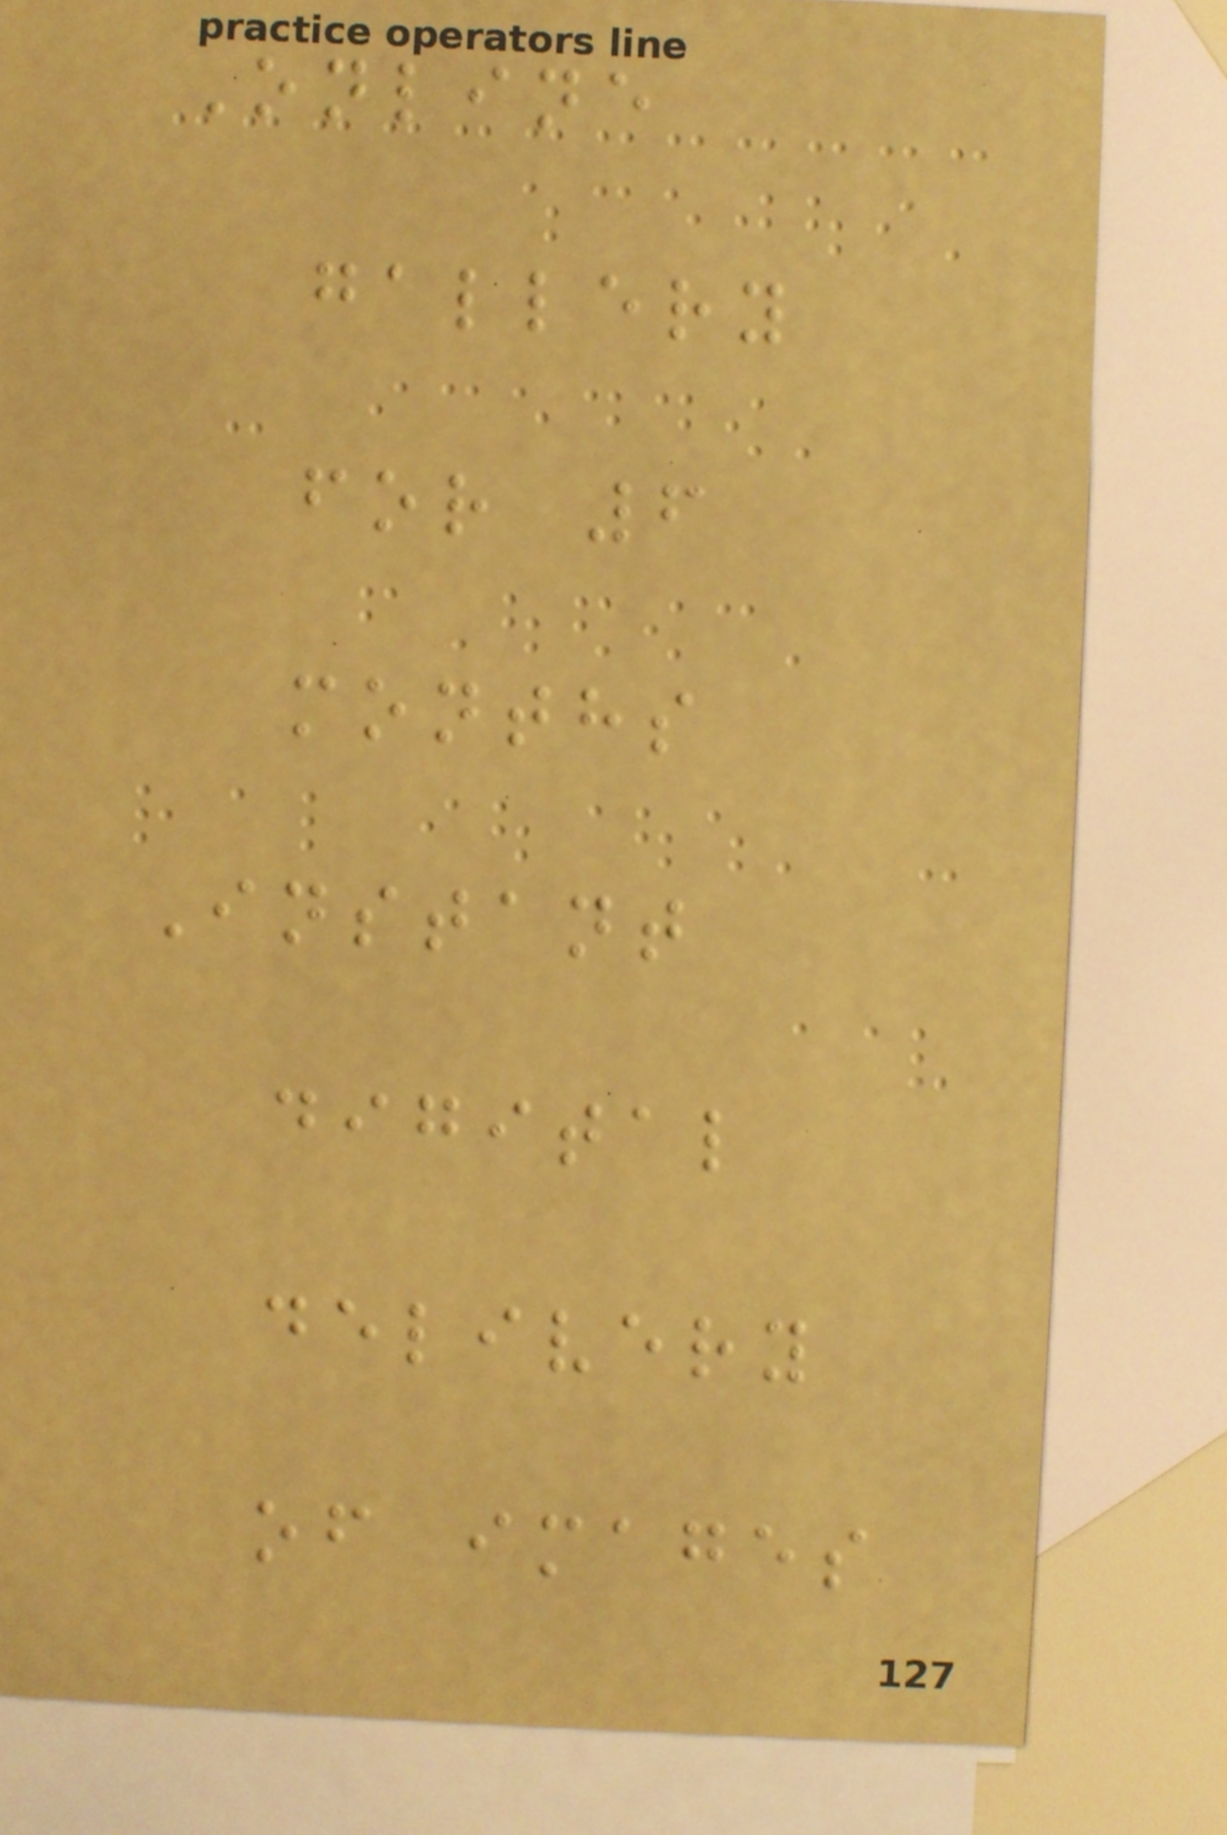Online
gallery
for 6
months
Instant
digital
delivery
of images
